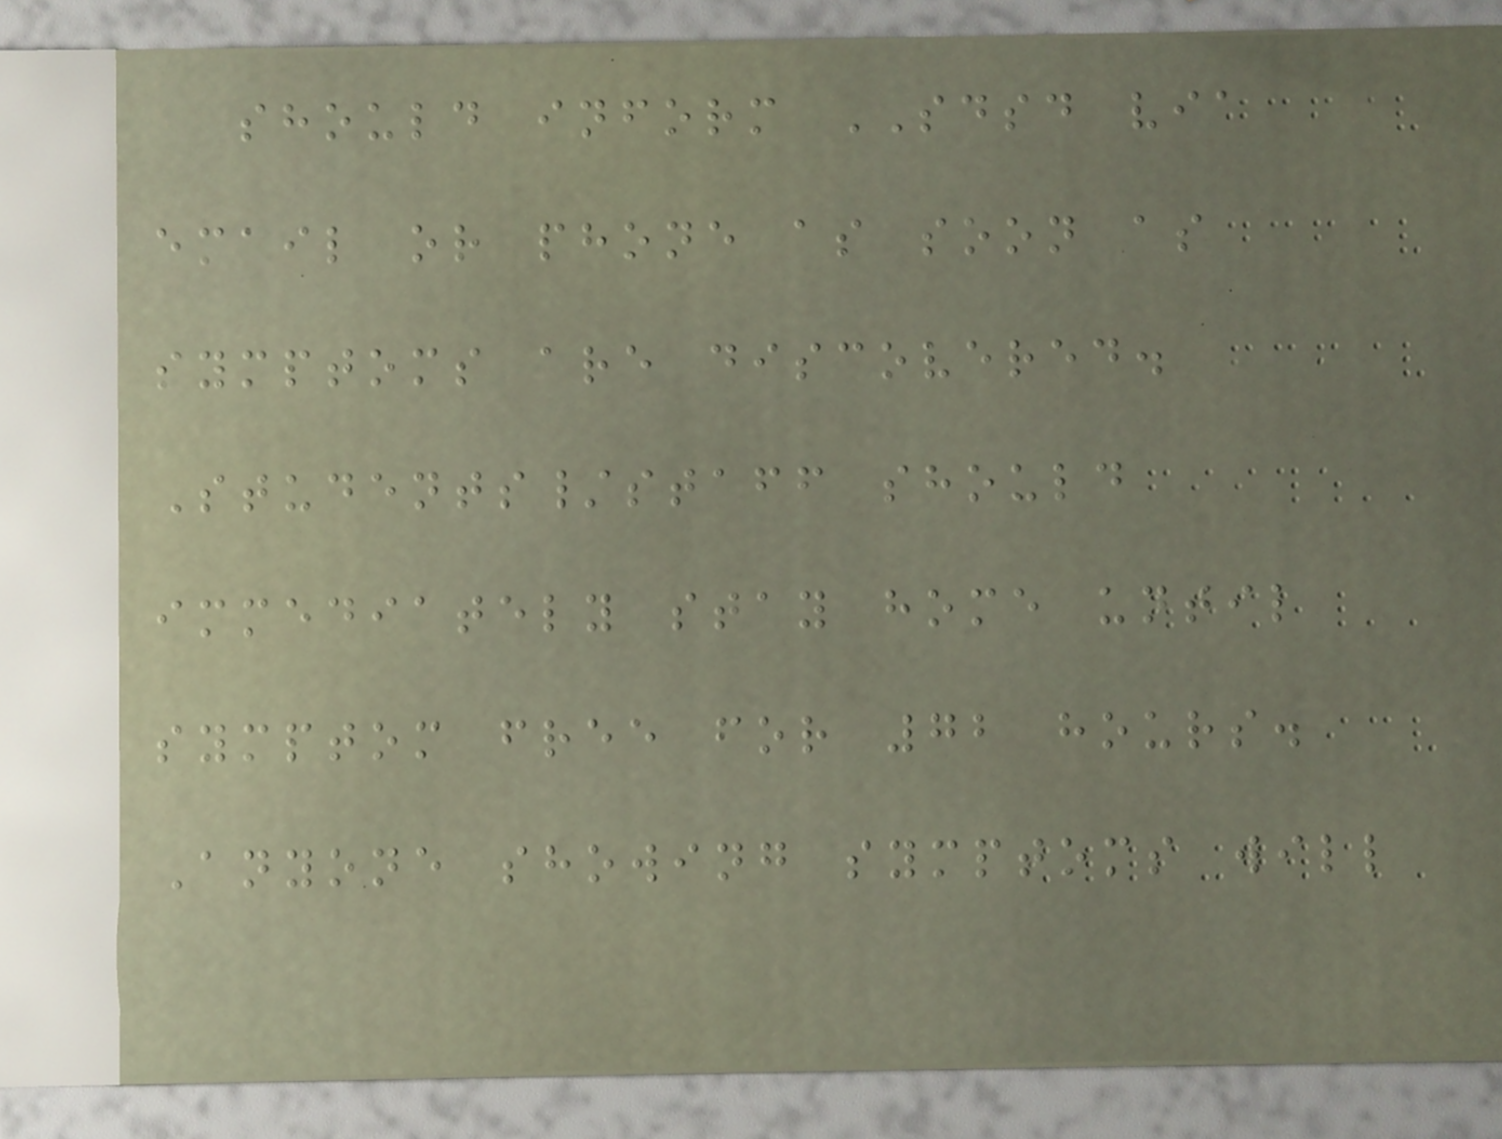should inform SDSD via
email or phone as soon as
symptoms are discovered.
Students/staff should
immediately stay home until
symptom free for 72 hours.
Anyone showing symptoms will
